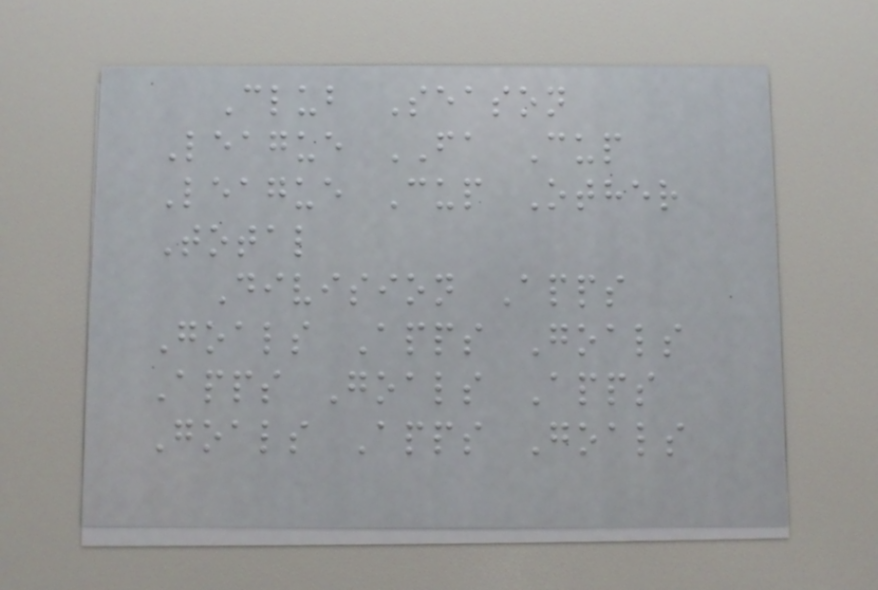Club Season
League FA Cup
League Cup Other
Total
Division Apps
Goals Apps Goals
Apps Goals Apps
Goals Apps Goals
